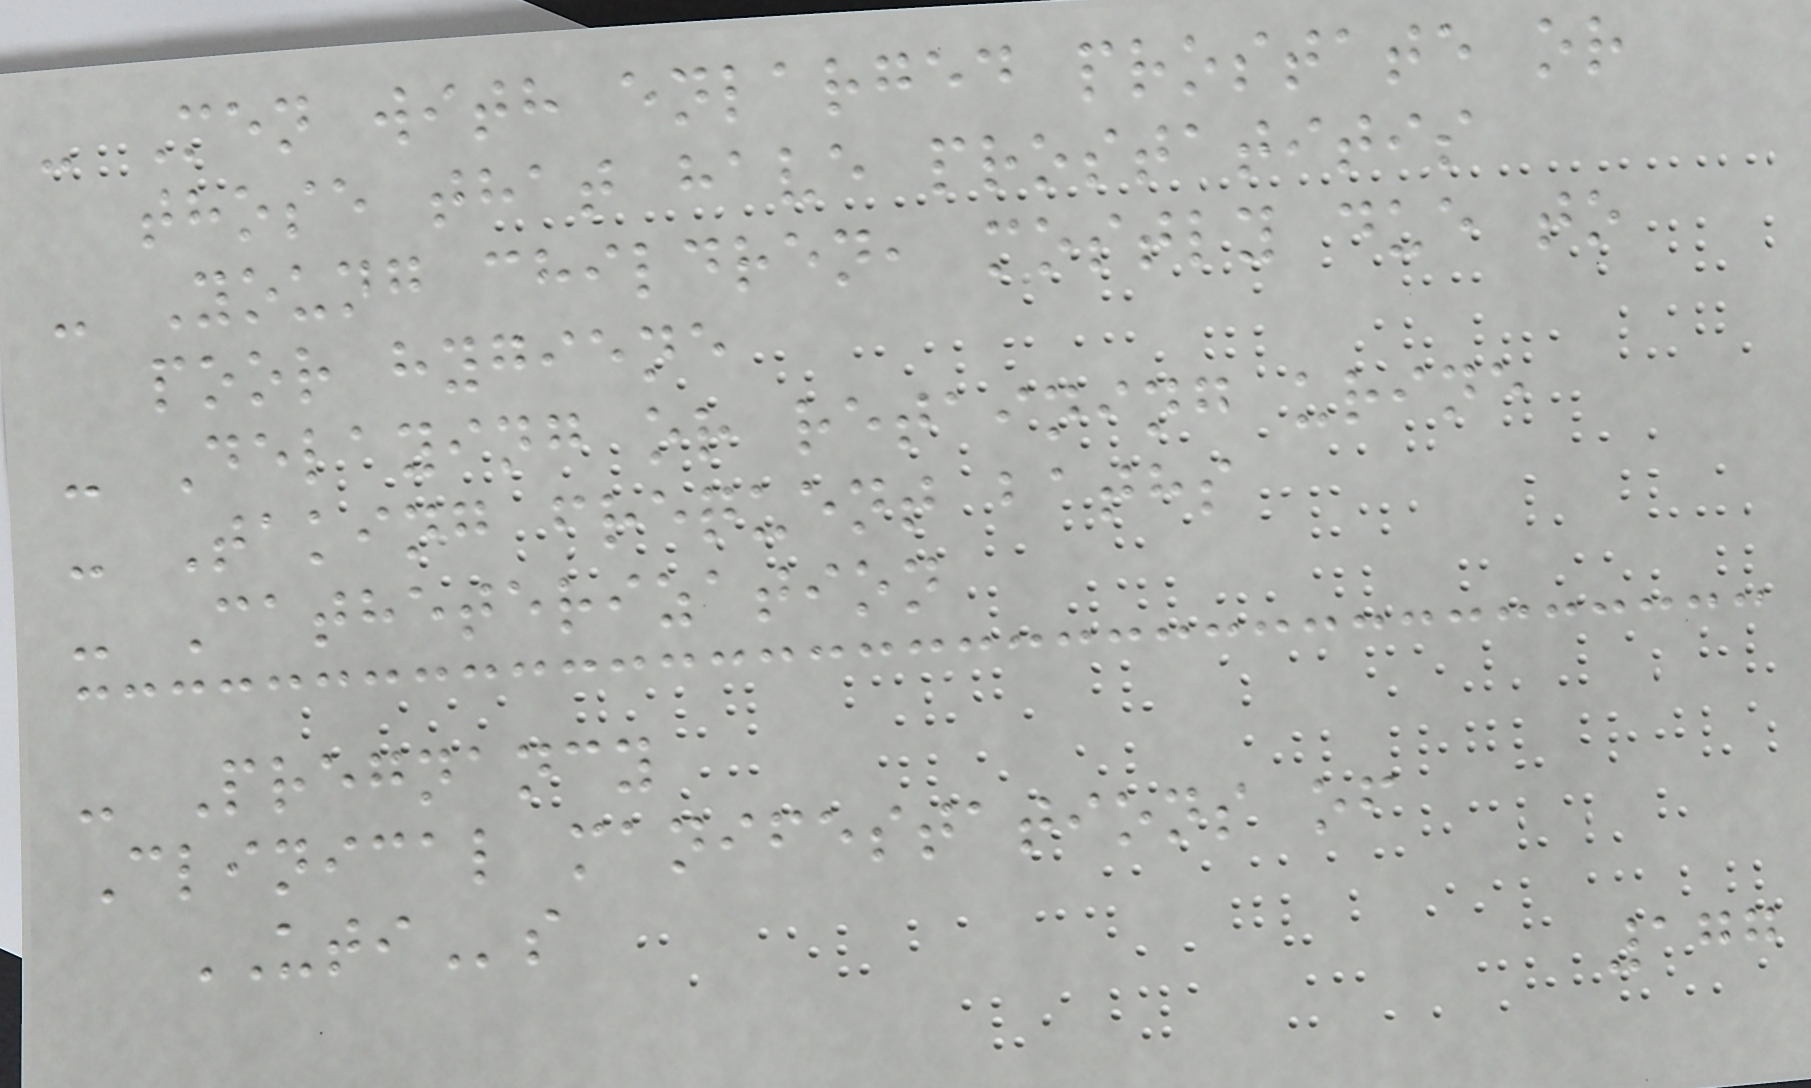- Men with enlarged prostate or
those that have prostatitis
- Young children, mostly due to
poor hygiene
- Delaying or retaining urine
- Taking frequent baths
- Catheterization
- Pregnancy
Clinical manifestations of
UTIs
177
